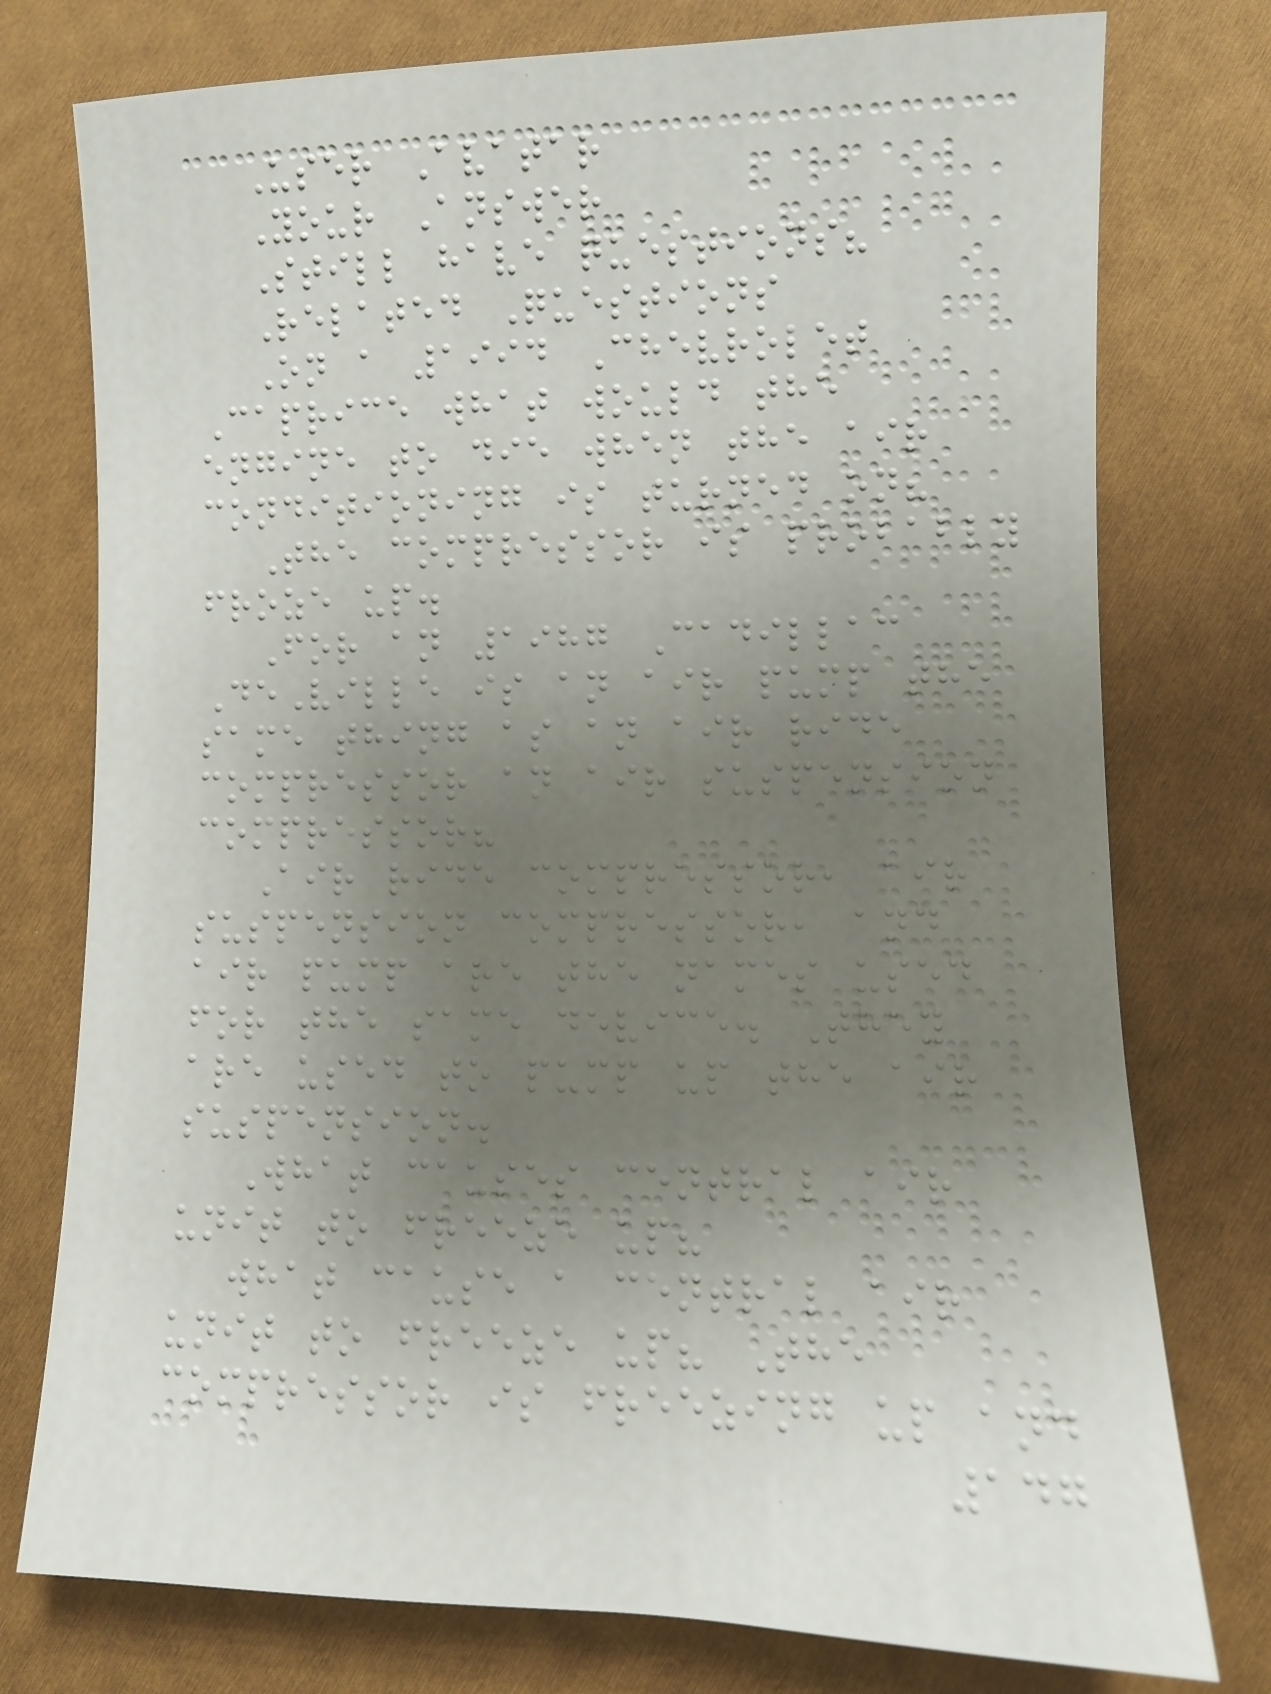User Avatar
Your Answer
Still have questions?
Related Questions
On a 1994 Chevrolet
Caprice what would the
engine to die when the air
conditioning is turned on?
The compressor is probably
froze up.
For an 1987 Cadillac
DeVille is an air pump the
same thing as an air ride
compressor an air suspension
compressor?
Air ride compressor, air
suspension compressor, and
air pump are the names used
for the same device. They
are used to pump up the air
suspension.
What causes central air
unit to freeze up?
what cause a central air
unit to freeze up? The
compressor is freezing up and
147
